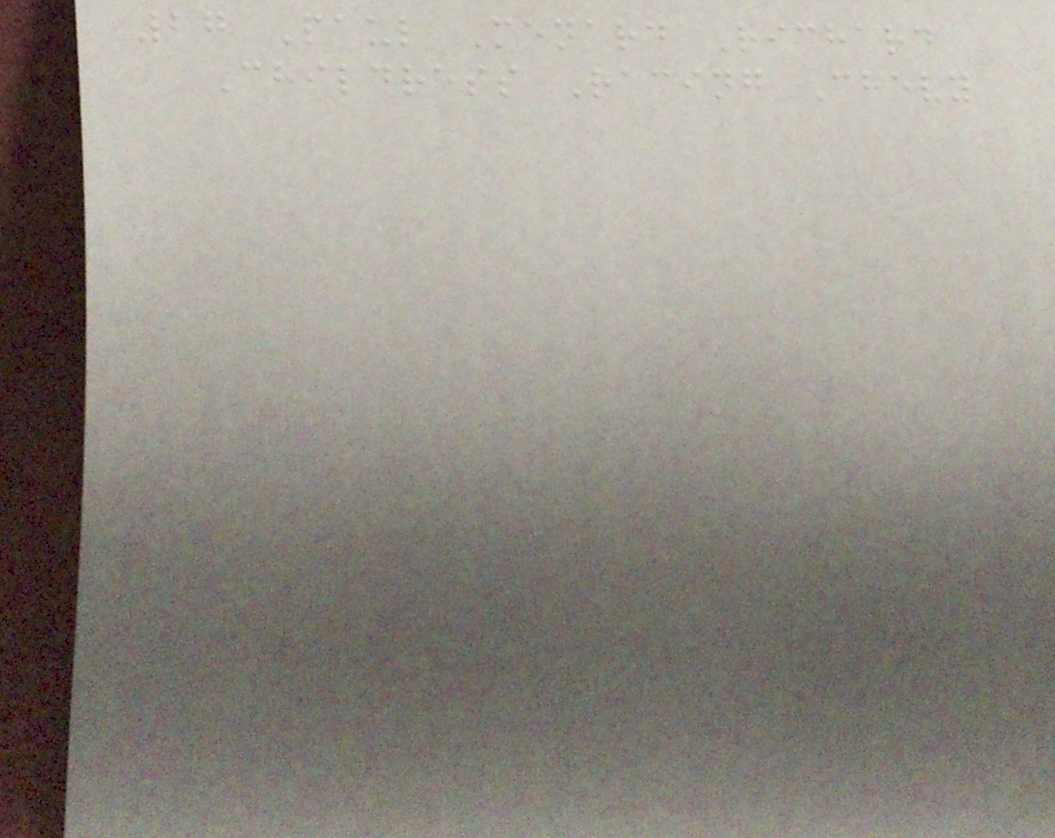27 Paul Menard Richard
Childress Racing Chevy
